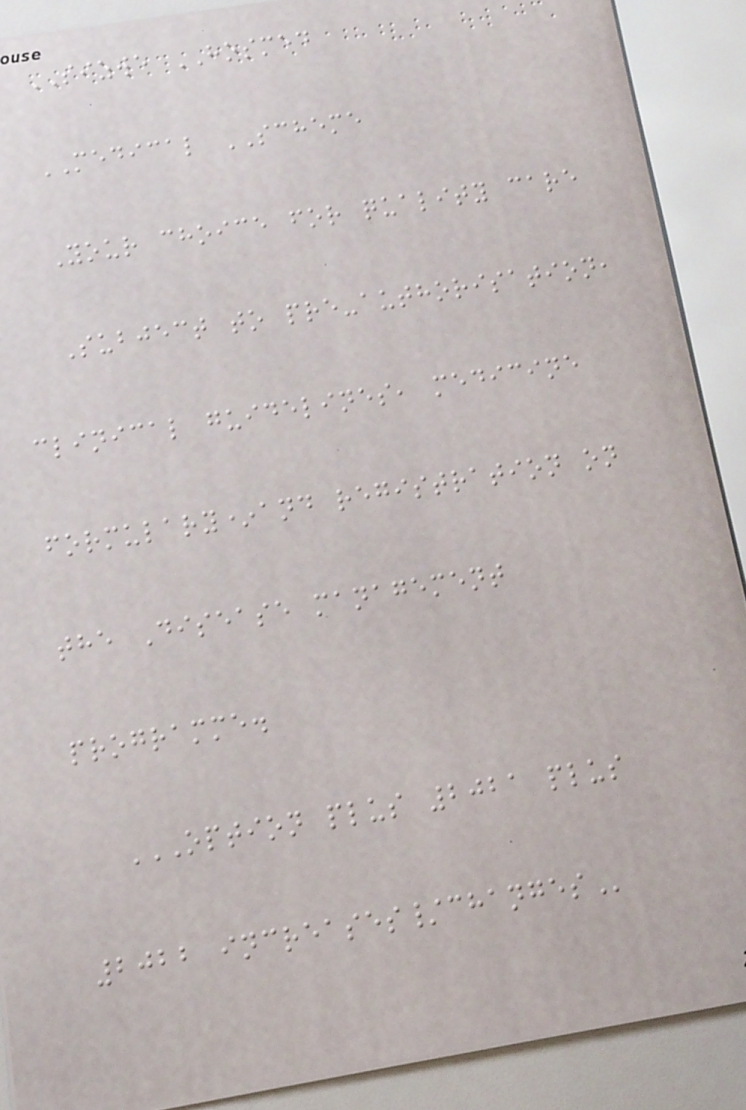SIZWE HOSMED
MEDICAL SCHEME
Your choice for quality care
Subject to pre-authorisation,
clinical guidelines, medicine
formulary*and registration on
the Disease management
programme.
OPTION PLUS 2021 PLUS
2022 INCREASES/CHANGES
